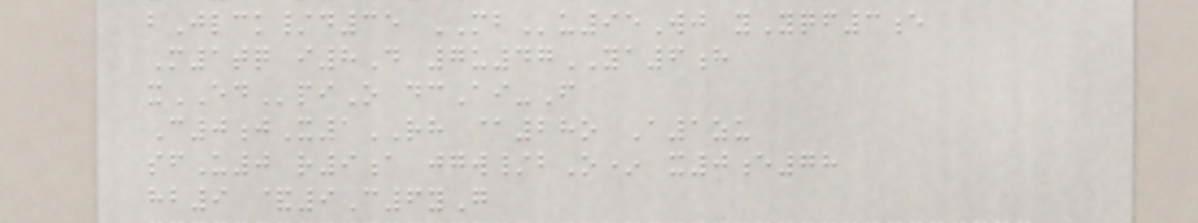bJlck/d35 MBu95Wj yYqf3e
M1tq i8D 7u47YA6h
xEDpiO dcAi-F
C0jX1RH @28o A1zu
sfU0 r9a jgw/bO* x0e78
hb9 &9C6yG
